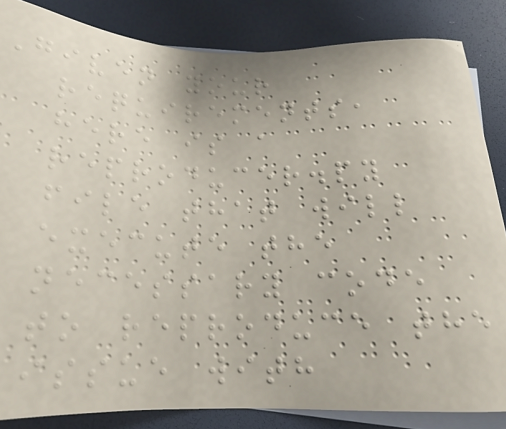Given your
requirements,
here is a
reproducer.py
file that will
execute the
necessary code
to reproduce the
issue with
